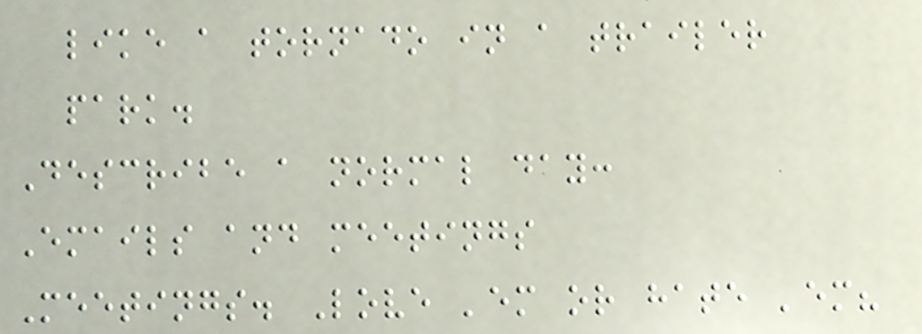like a tornado in a trailer
park.
Describe a normal day:
Emails and meetings
Meetings. Love 'em or hate 'em?
